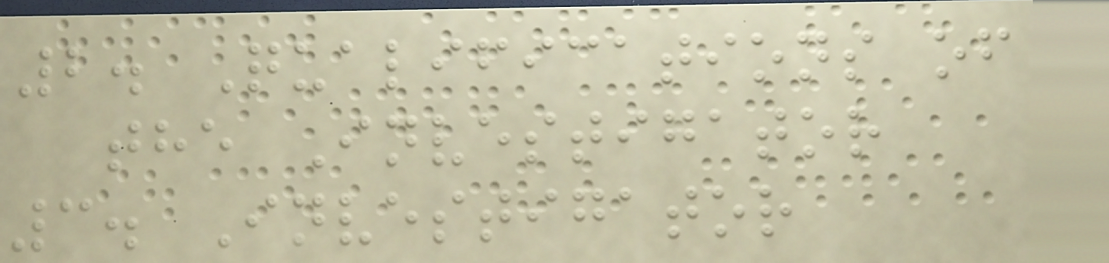2. Qualifications of
the Investigator
3. Investigator
